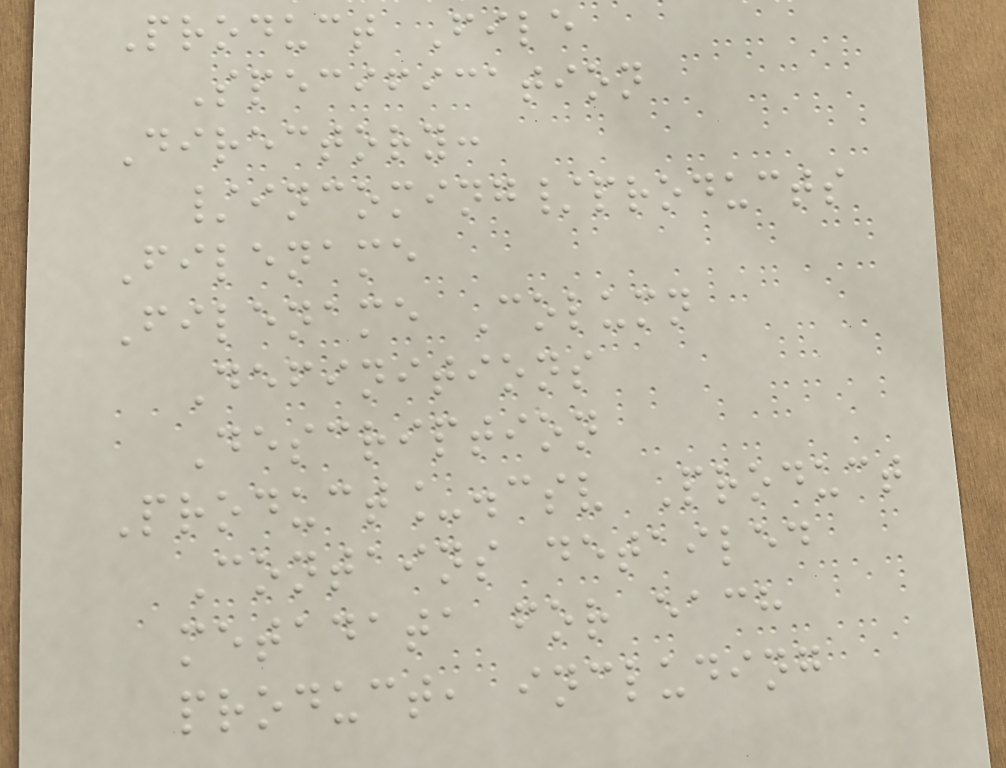Product File
Specification
Directory:
/incoming/products
Filename
Filename Column
Definitions
Description
Product_.csv Product
Contains detailed
metadata for each
product, including
